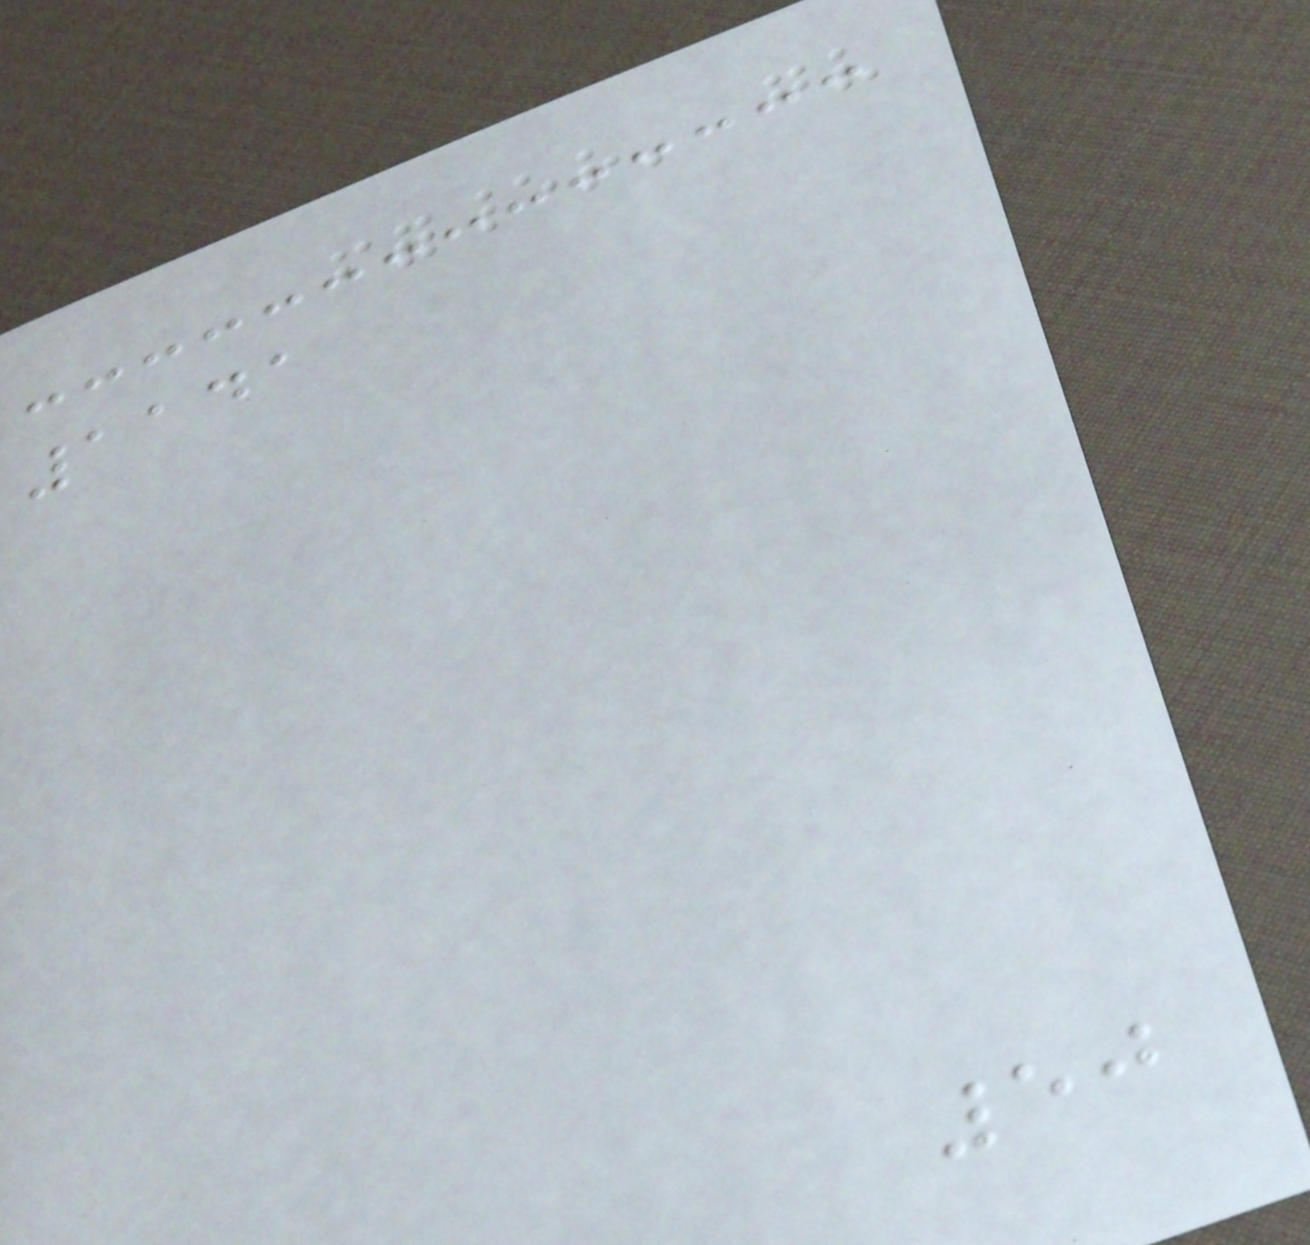1141
50
